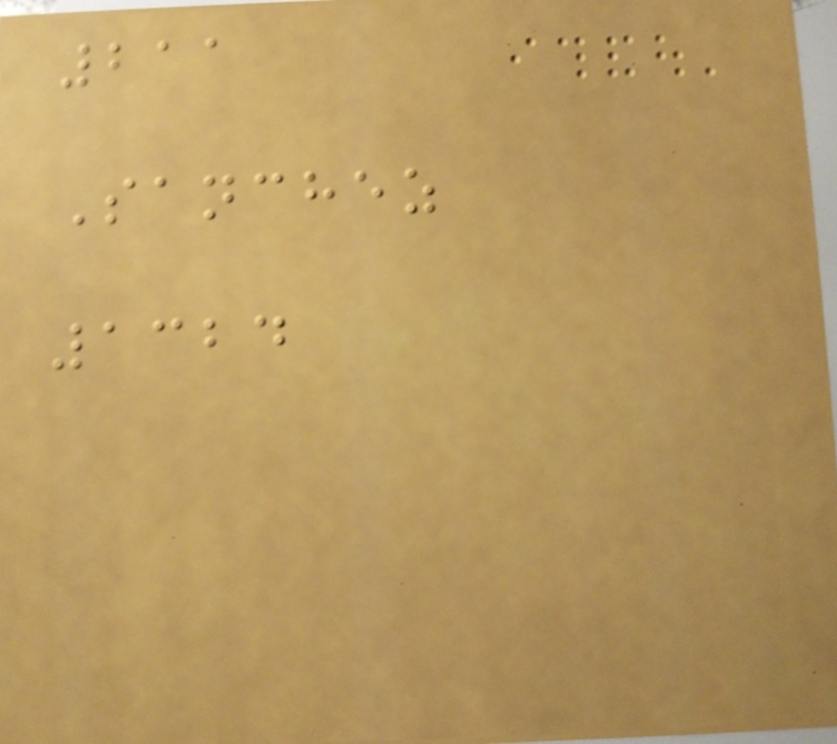211
Sanchez
1324
